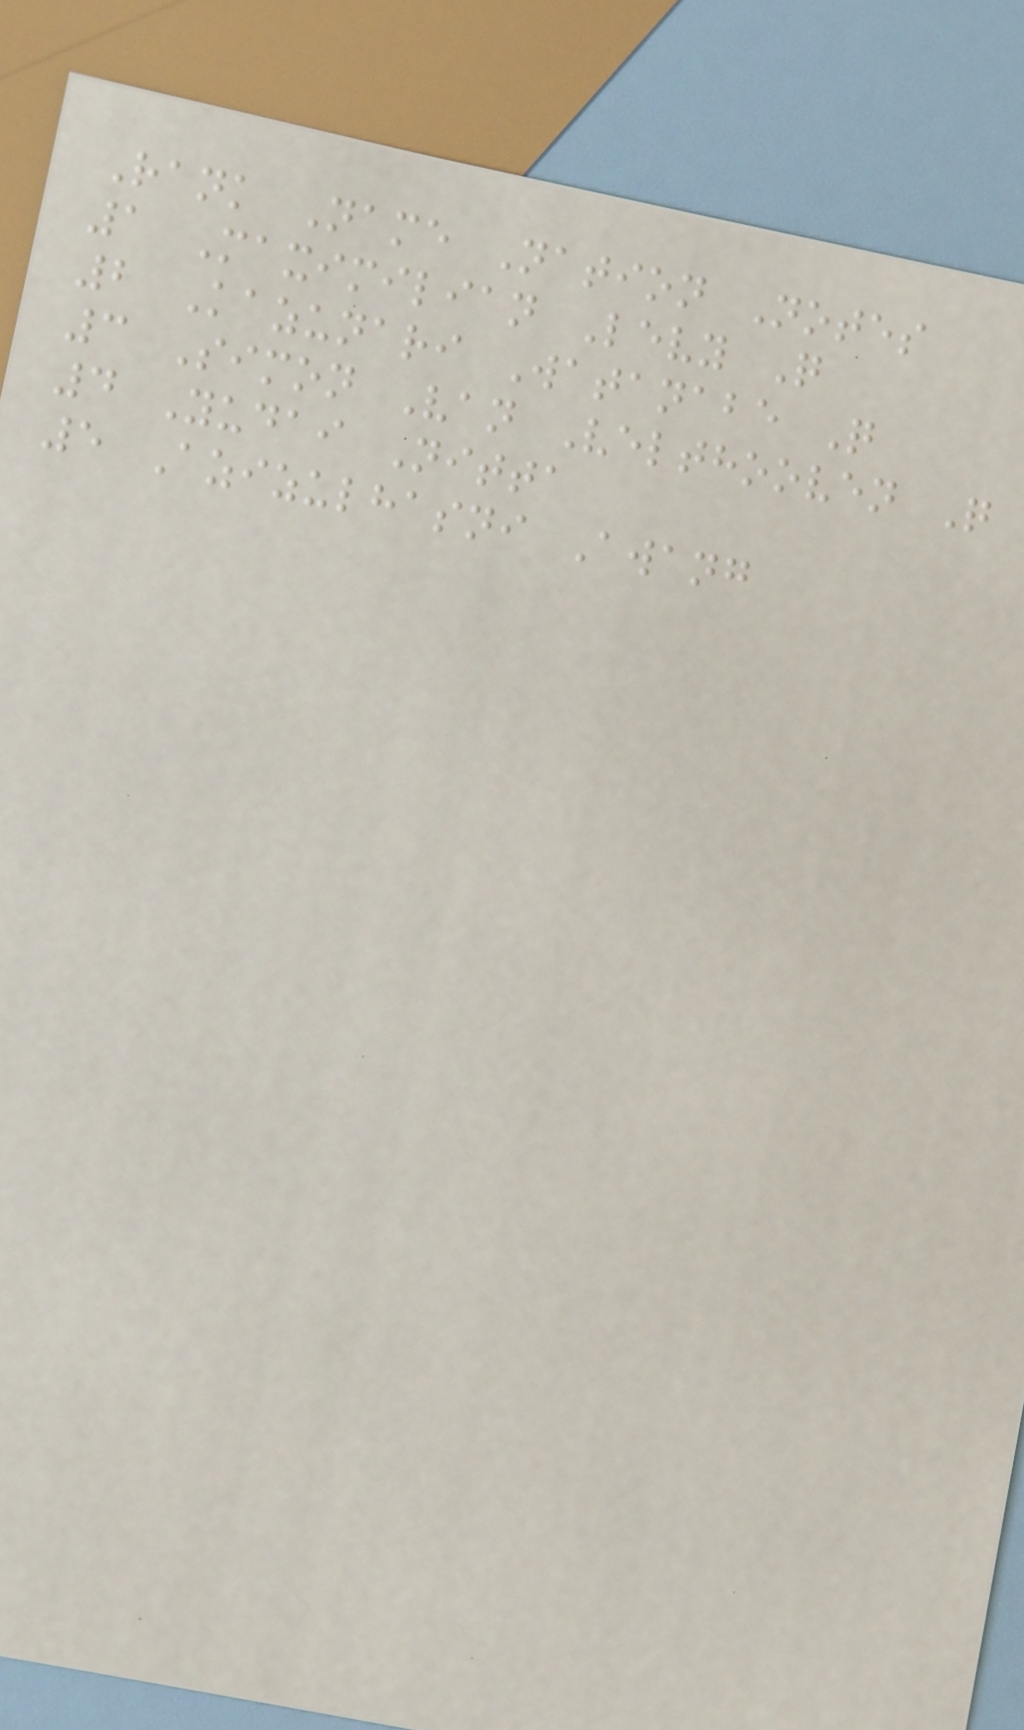Rank Name Nation Notes
1 Maximilian Levy Q
2 Kazunari Watanabe Q
3 Simon Van Velthooven Q
4 Yudai Nitta
5 Azizulhasni Awang
